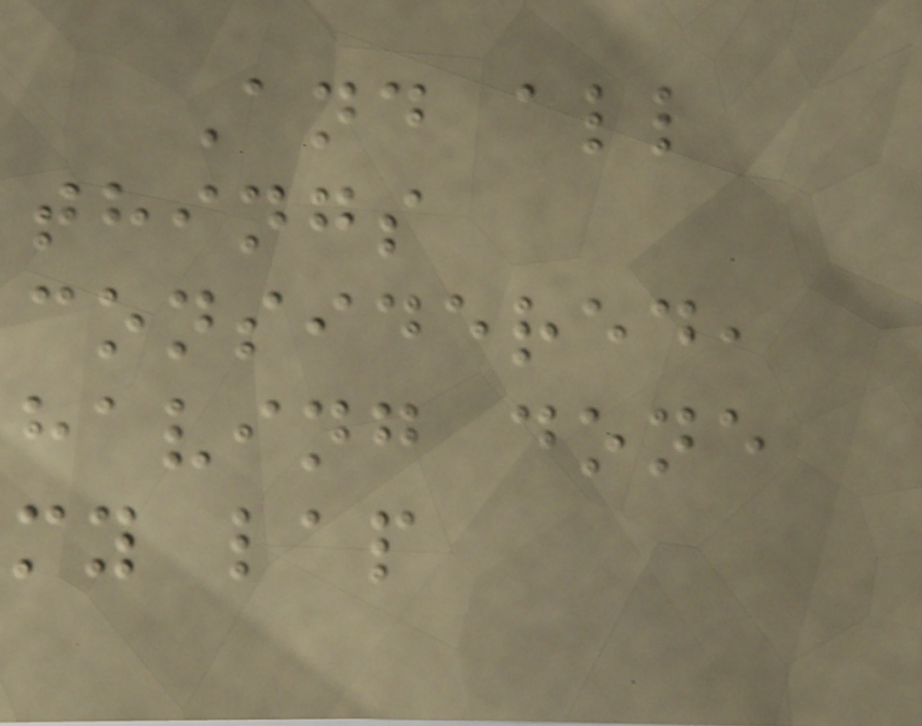And all
things
considered,
having done
my lap
